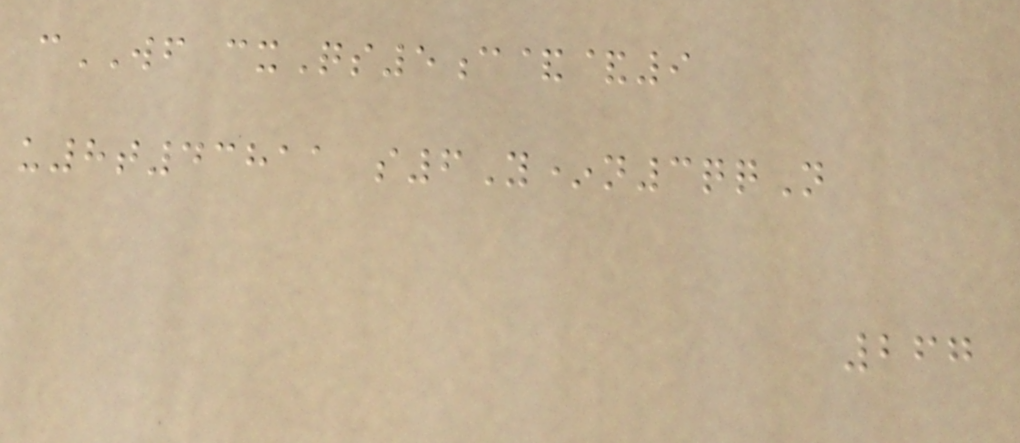cWF cxQs5c&&9
u8t43811 s6Y*n3qqN
267
